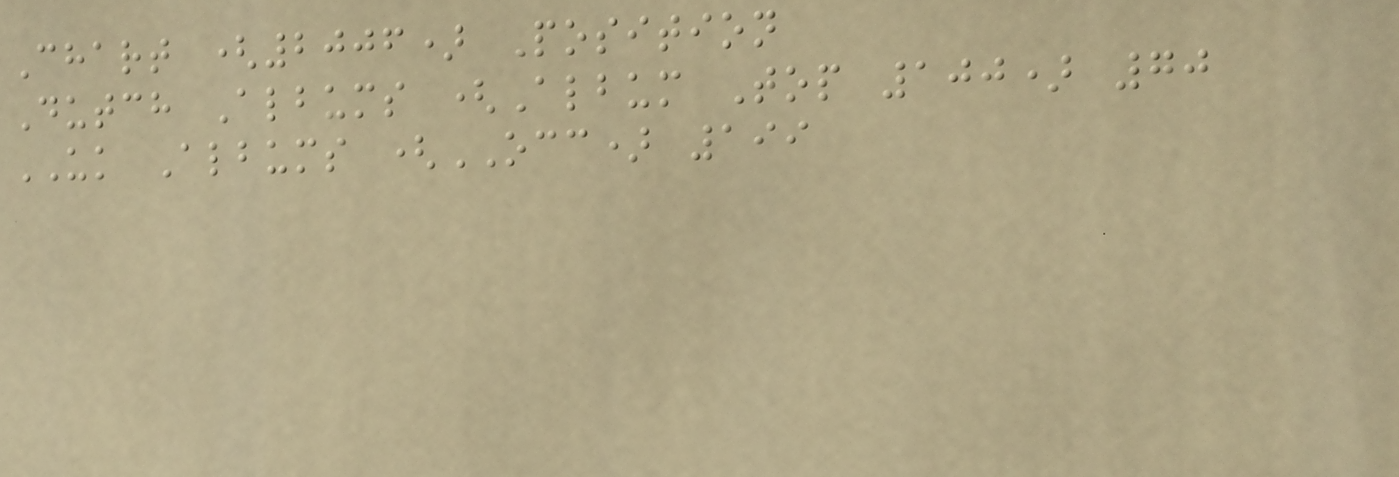Chart (2006) Position
Dutch Albums (Album Top 100) 70
UK Albums (OCC) 199
